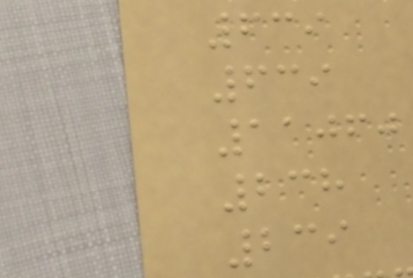639
639
11060
238
239
